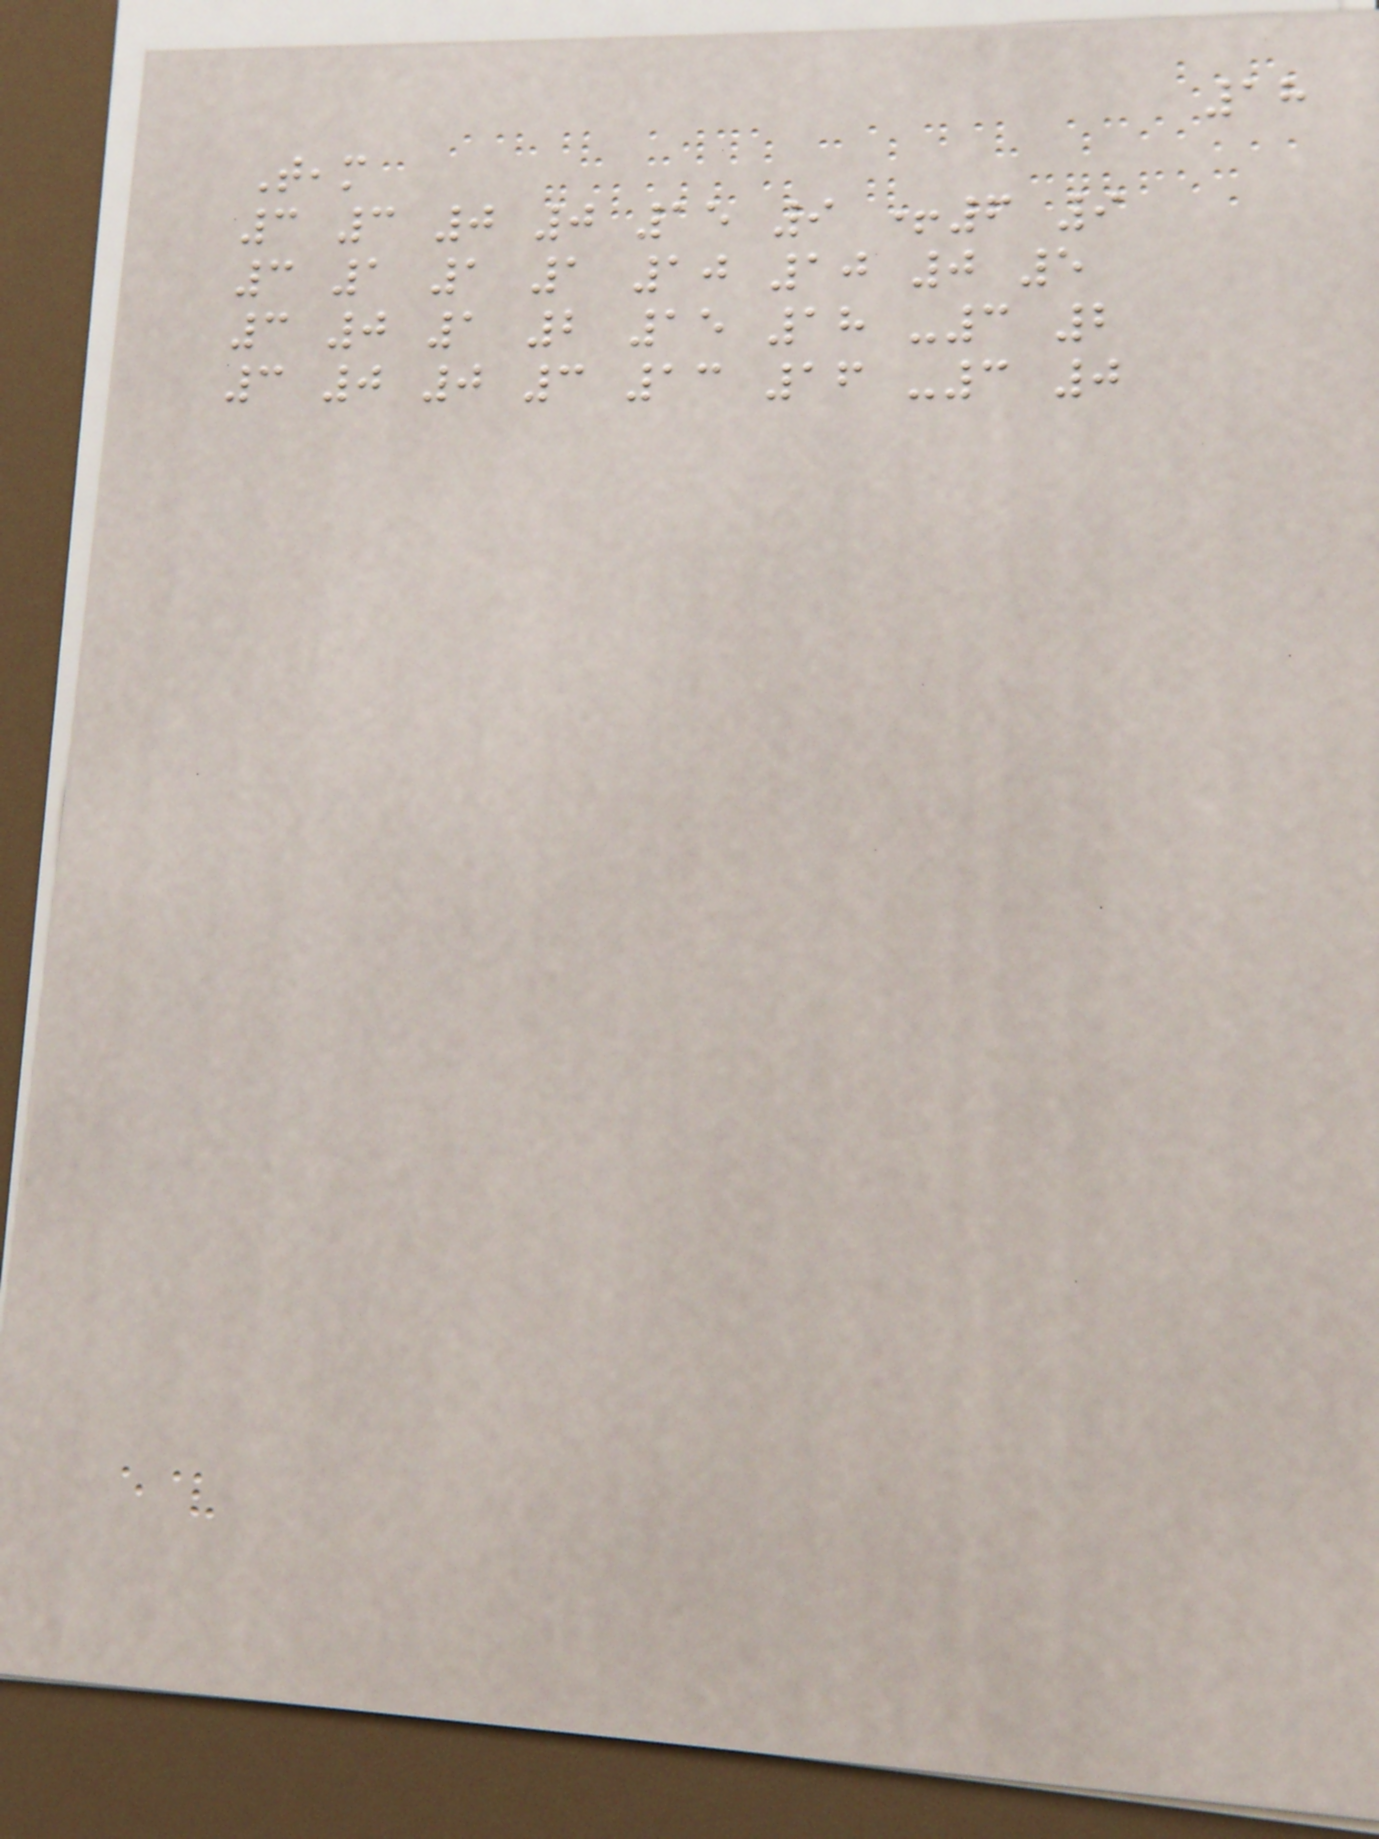18
Team
3 3 0 0 15 9 +6 9
3 1 1 1 10 10 0 5
3 0 1 2 15 18 -3 2
3 0 0 3 13 16 -3 0
